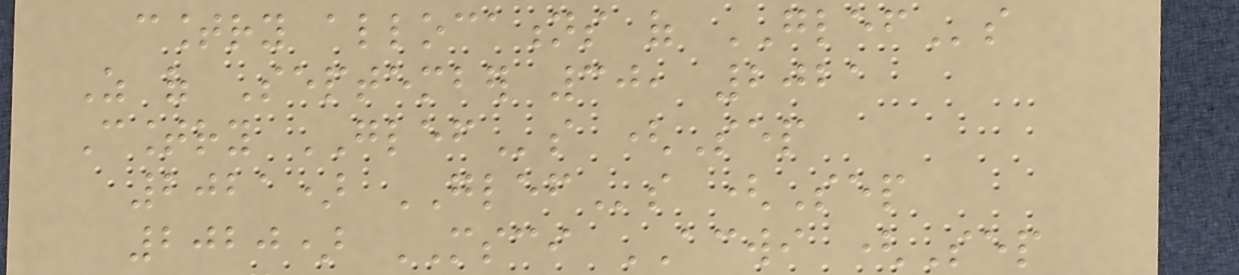country allocations of GLEFs
As of September 30, 2021
Country GLEFs (Sep
2021) GLEFs (Sep
2020) MSCI ACWI (Sep
